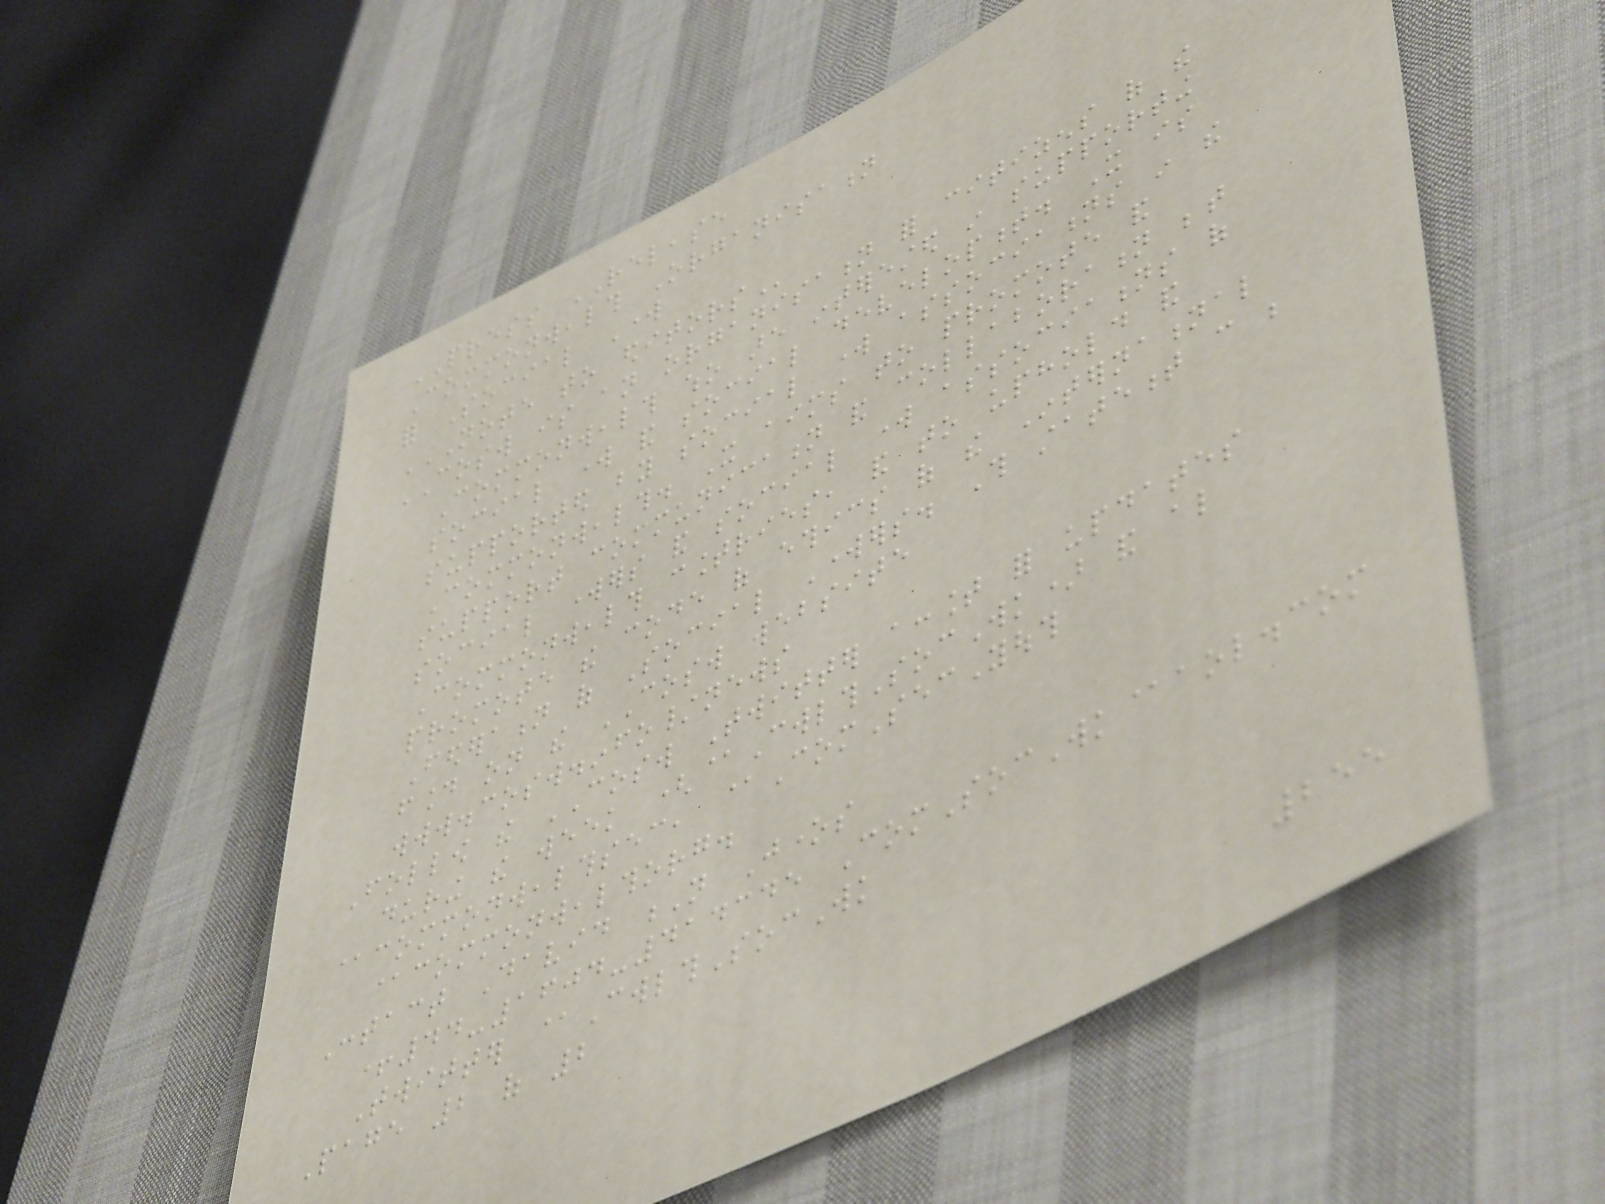PRESS RELEASE
Commonwealth Organisation
for Social Work
NOTE TO EDITORS
COSW is an organisation for citizens of the
Commonwealth who are interested in supporting
social work and social development. It is
supported by social work associations in the
Commonwealth. It aims to promote and
support communication and collaboration between
social workers and social work associations of
Commonwealth countries, and to uphold and
promote the code of ethics of the International
Federation of Social Workers. This statement can be
found on the COSW website
www.cosw.info/news
Follow the COSW Twitter account for updates
during the week (@CwlthSocWk) and also
@commonwealthsec, @ComSecYouth
@commonwealthorg.
Contact David N Jones
+44-1604-414345 ComSocWk@aol.com
Twitter @CwlthSocWk
Page 2 of 2
255
